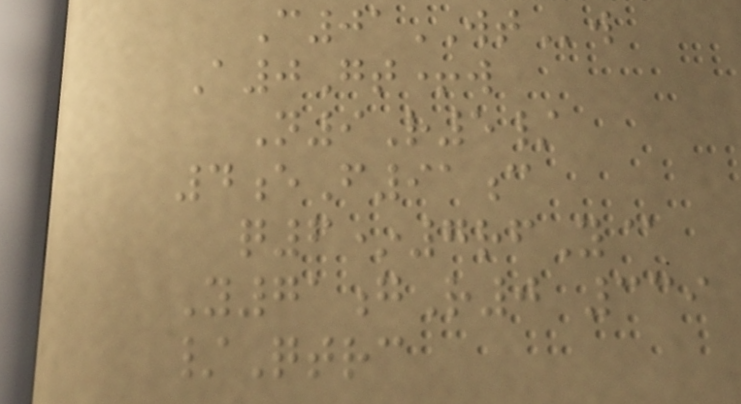C01WTw
A0Gt+w
N9R5/
4eF91c
q6*7rfY@
Y71gR0 339
/Qtrc
